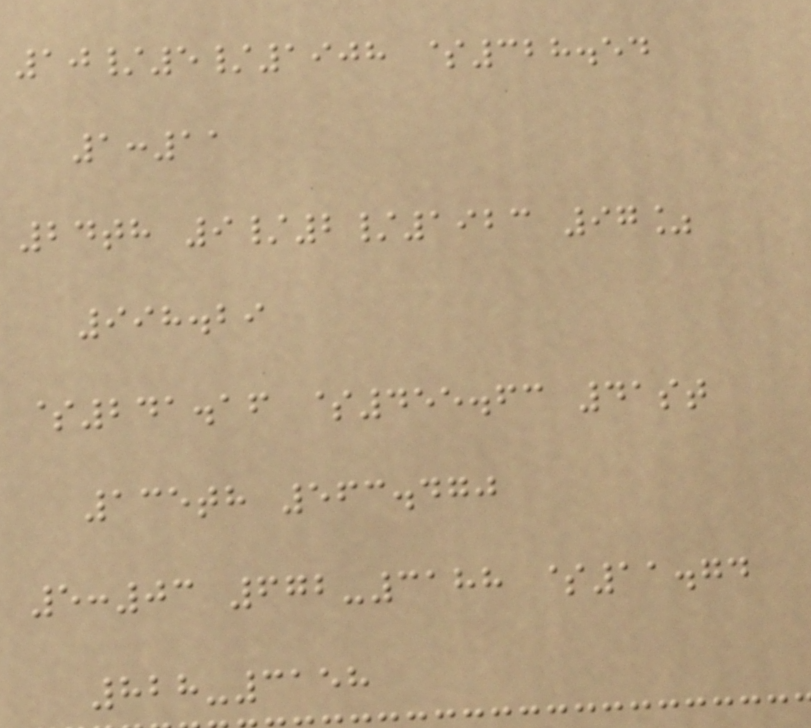10/5/1908 $328.54
1:11
24th 9/2/1923 97%
998.29
$241.16 $455.63 41st
135th 563.470
5:03 672-3188 $11.74
828-3158
